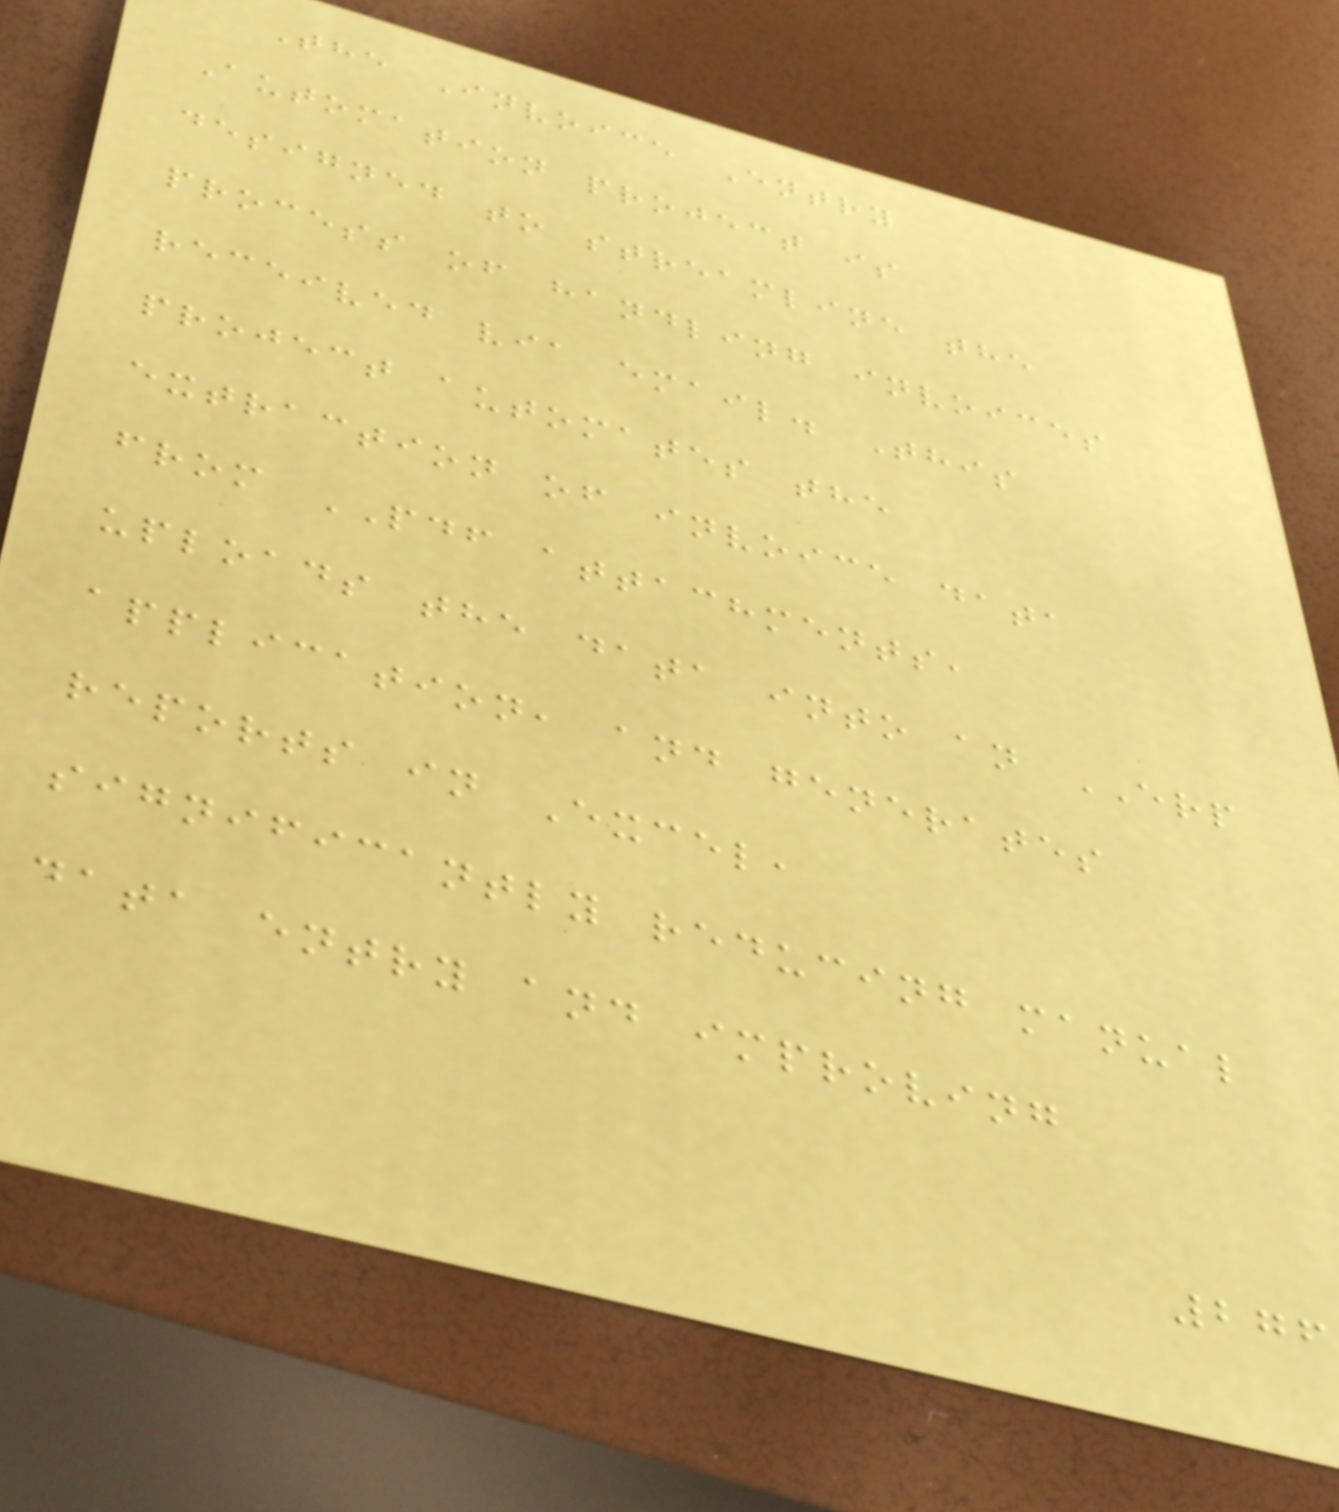The Invoice Entry
Automation project is
designed to streamline the
process of handling invoices
received via email. This
project automates the
extraction of invoice data
from PDF attachments,
uploads the data into an ERP
application, and generates
reports in Excel,
significantly reducing manual
data entry and improving
276
